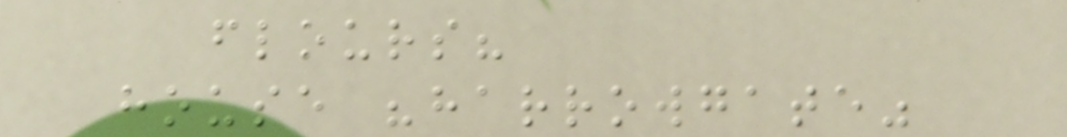flours?
house "harrowgate"
